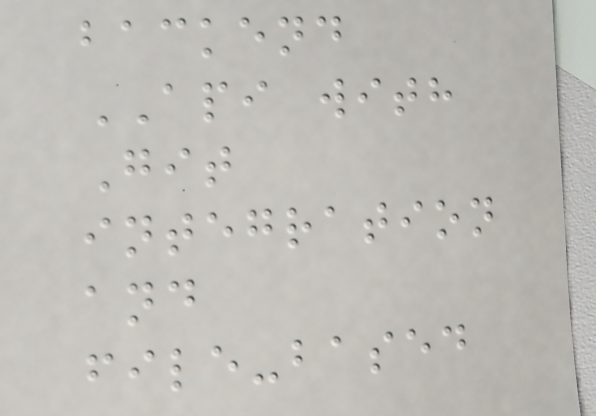backend
API with
Git
integration
and
file-based
